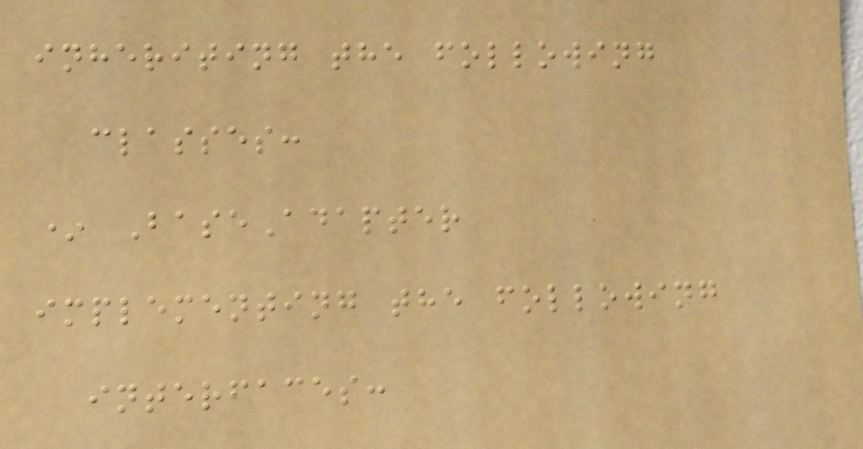inheriting the following
classes:
* BaseAdapter
implementing the following
interfaces:
